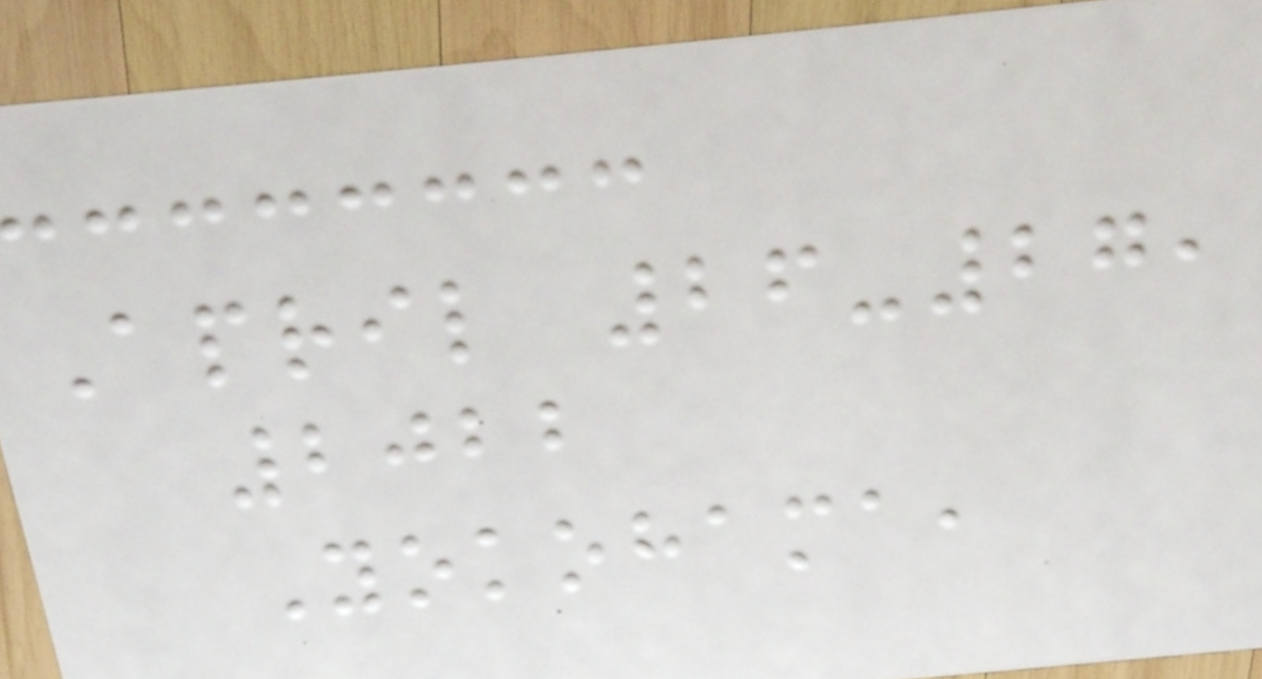April 26-27,
2022
Yokohama,
